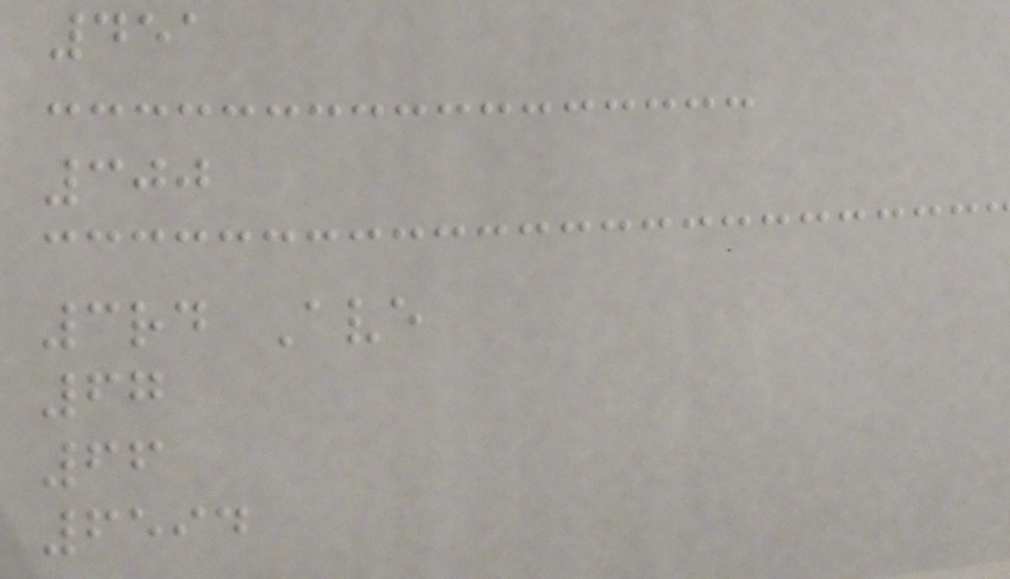451
300
3rd Ave
67
66
6594
